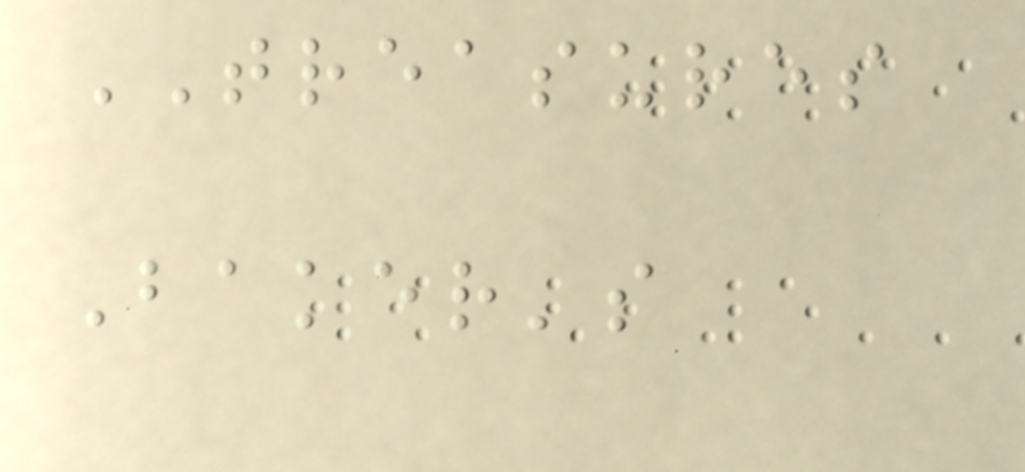TREASURES
Baker's
